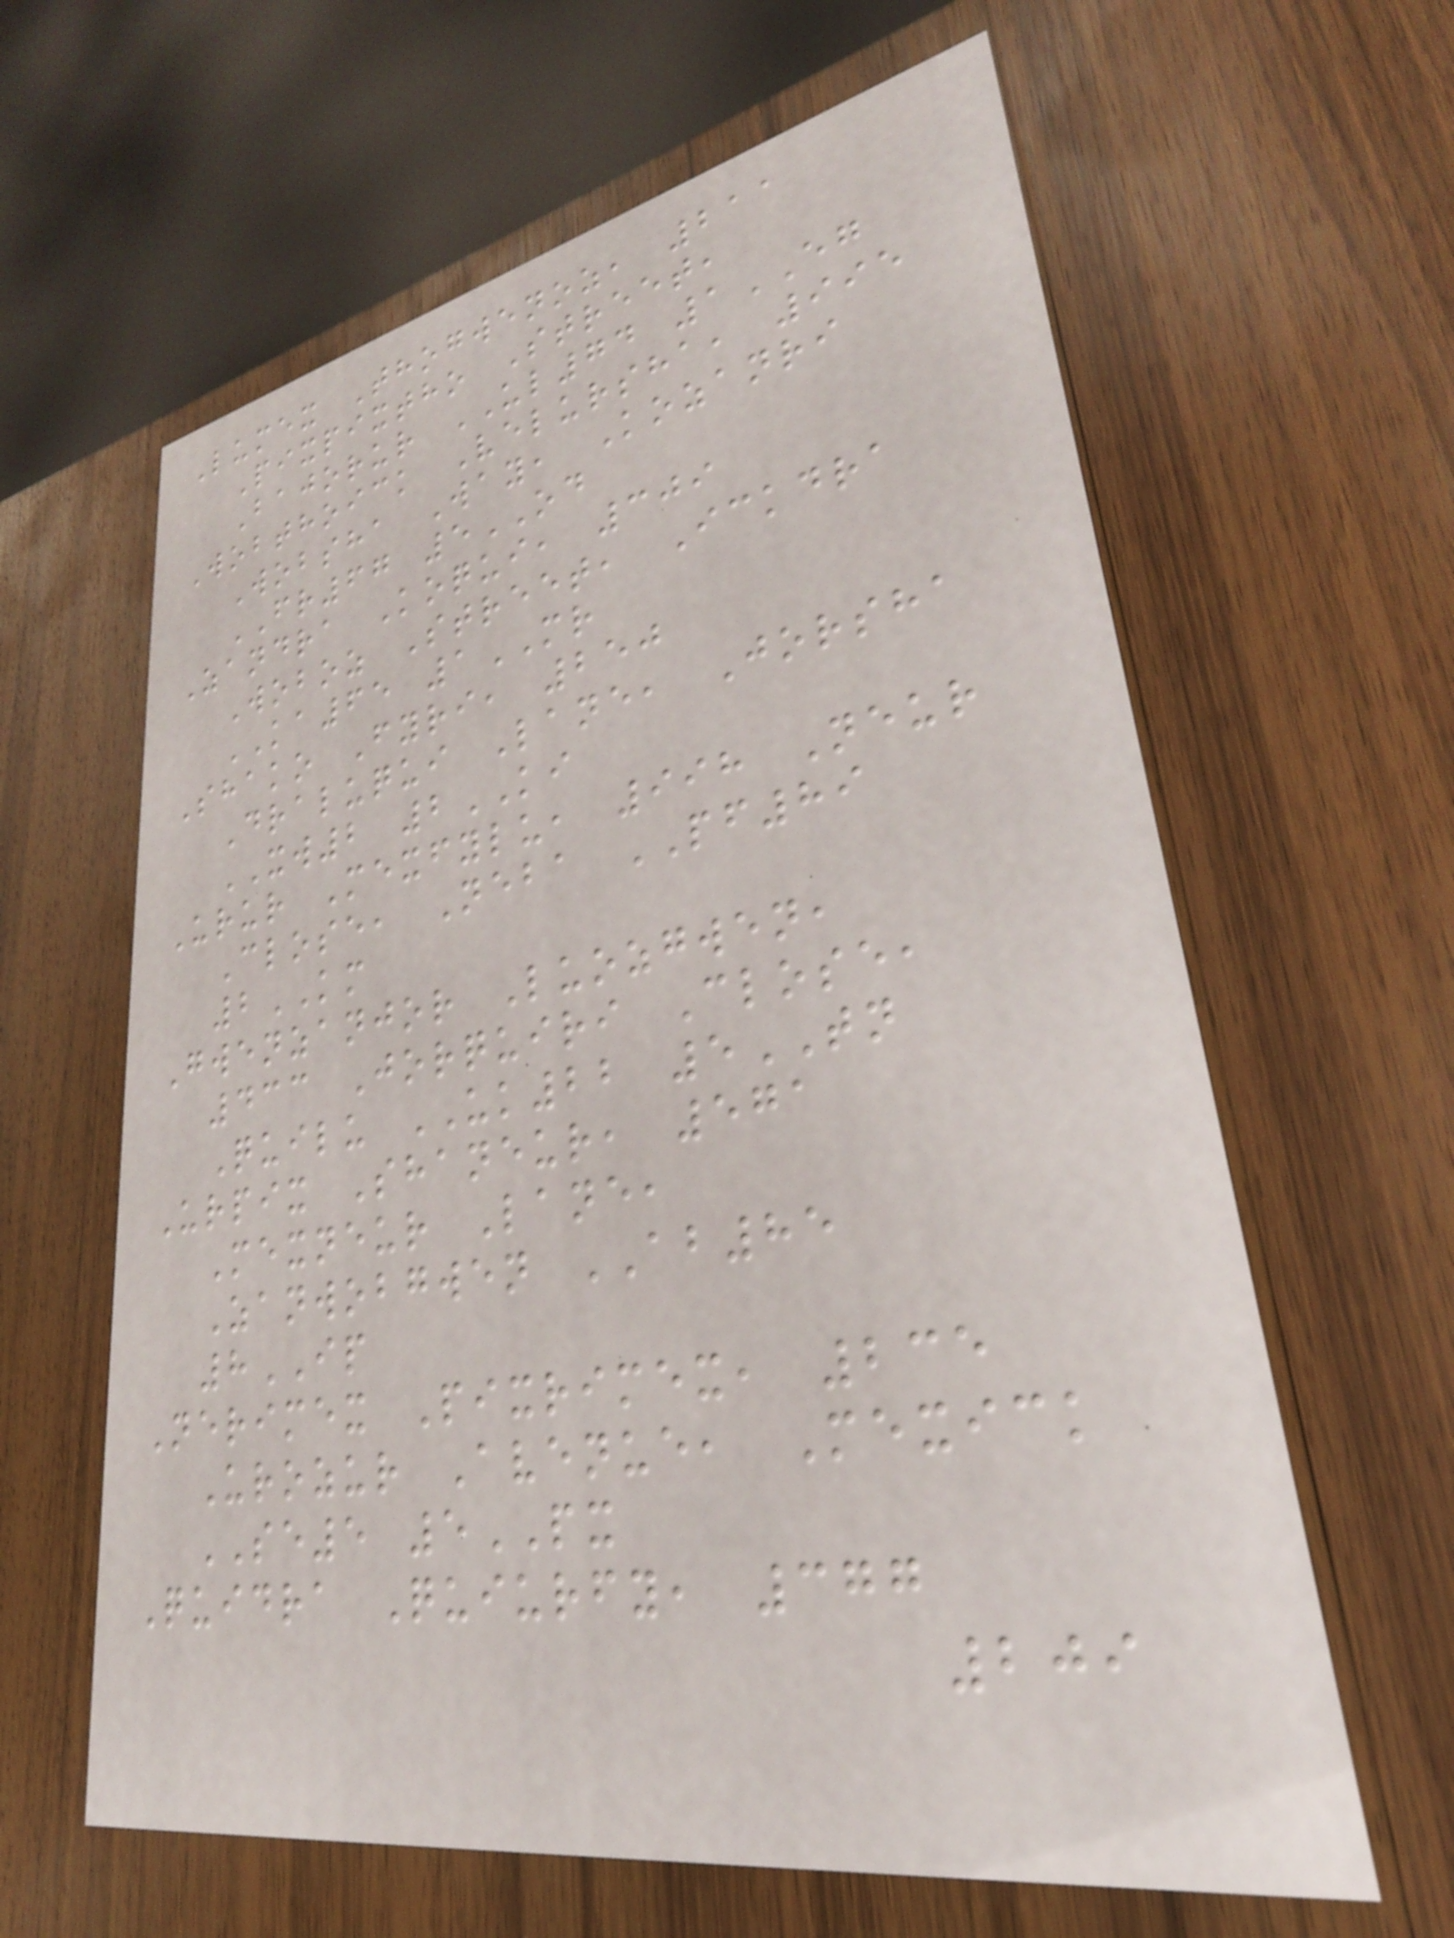Lumex Thogwenoz, 211
Pixpixtho Street,
Bajorur UL74 1EG
Wobthoick Velursha, 995
Wobsha Way, Kozanri
FR67 5OD
Zandra Koqui, 309
Woboz Street, Ickdra
KA65 1MR
Shako Fyri, 250
Draluqui Lane, Jorsha
XW2 2KI
Urur Mexfylu, 998 Neur
Close, Neba PF89
2KM
Gwenzanjor Luozgwen,
433 Jorquiri Close,
Quilu UK22 5TN
Urpix Shaneur, 571
Mexneur Lane,
Zanwobgwen AB85
8IP
Nerimex Pixrimex, 235
Urozur Avenue, Mexick
SE5 5PX
Quidra Quiurfy, 377
209
